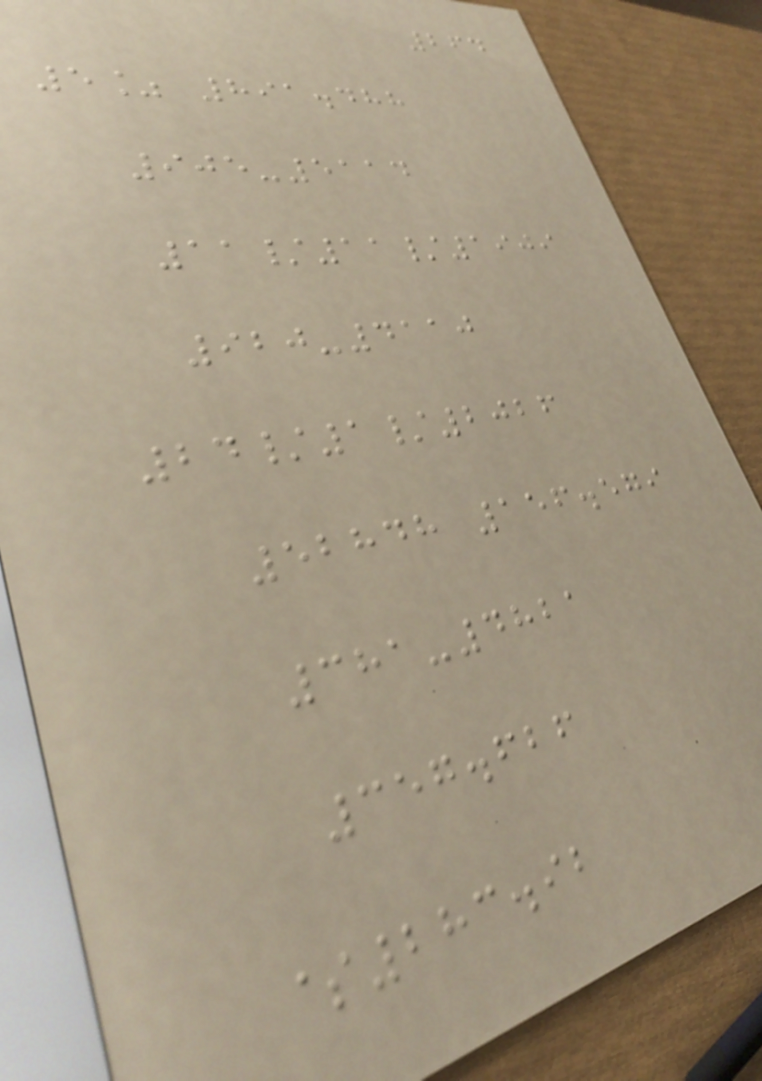264
5% 891.488
905-5114
11/11/1909
920-4110
24/1/2026
52848 156.579
381-4821
357.626
$283.92
